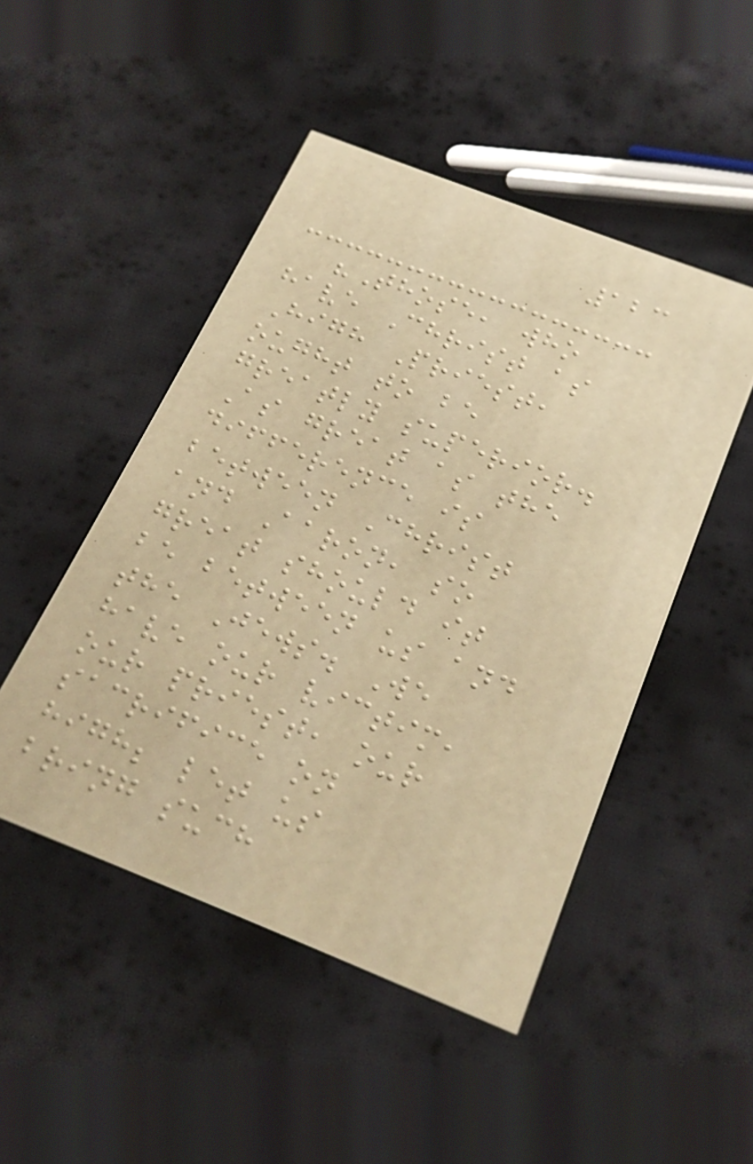123
"Those, who
have Christ as
High Priest,
ought to be
greatly superior.
As great as the
difference is
between Christ
and Aaron, so
great should it
be between us and
the Jews. We
have our victim,
our priest, our
sacrifice on
high; let us
bring such
